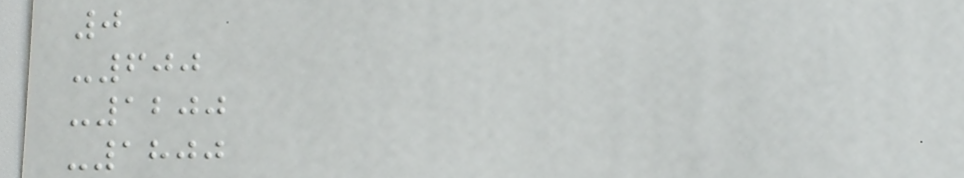0
-600
-1200
-1800
